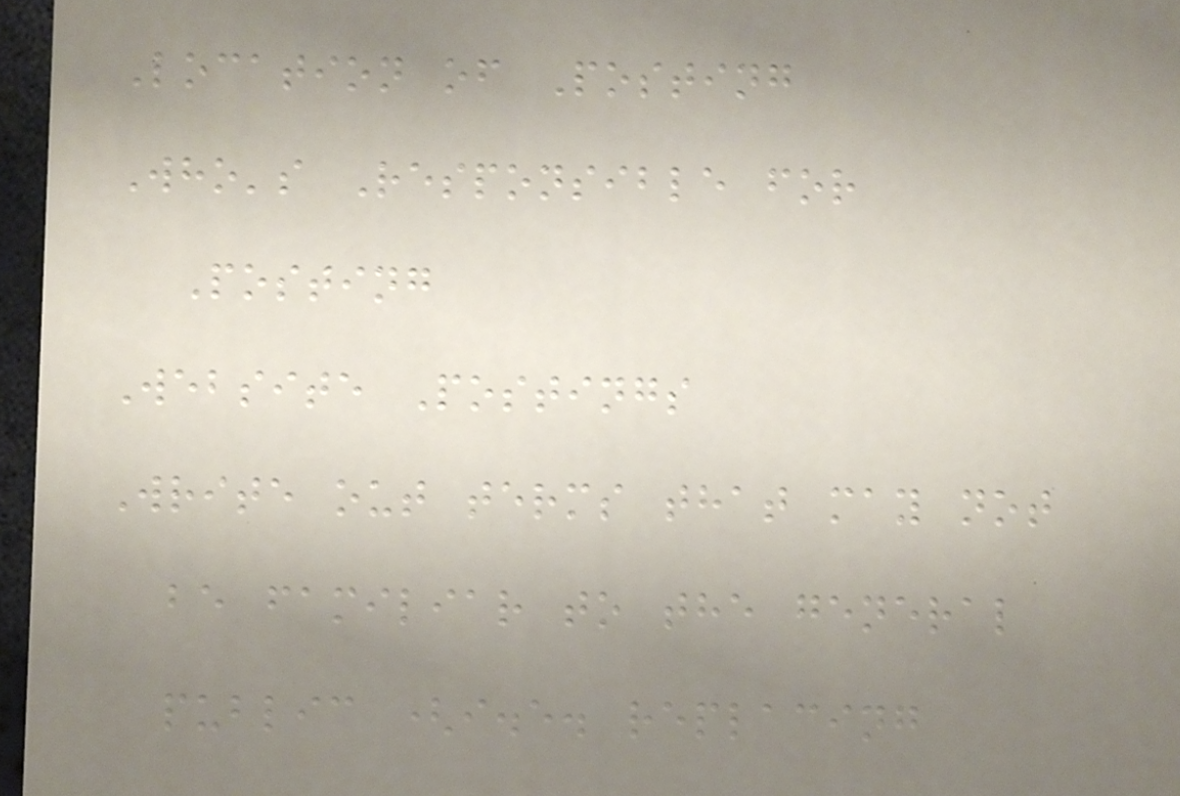Location of Posting
Who's Responsible for
Posting
Website Postings
Write out terms that may not
be familiar to the general
public (i.e. replacing
